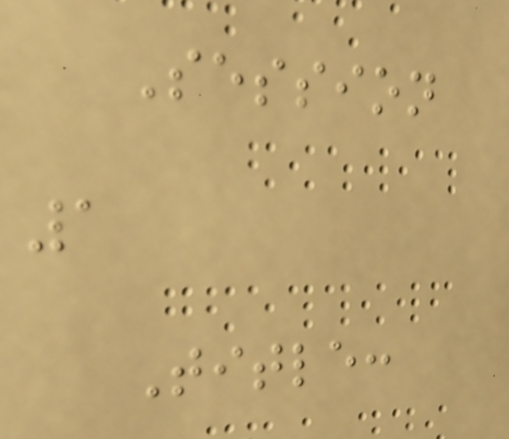Session
1
Title:
